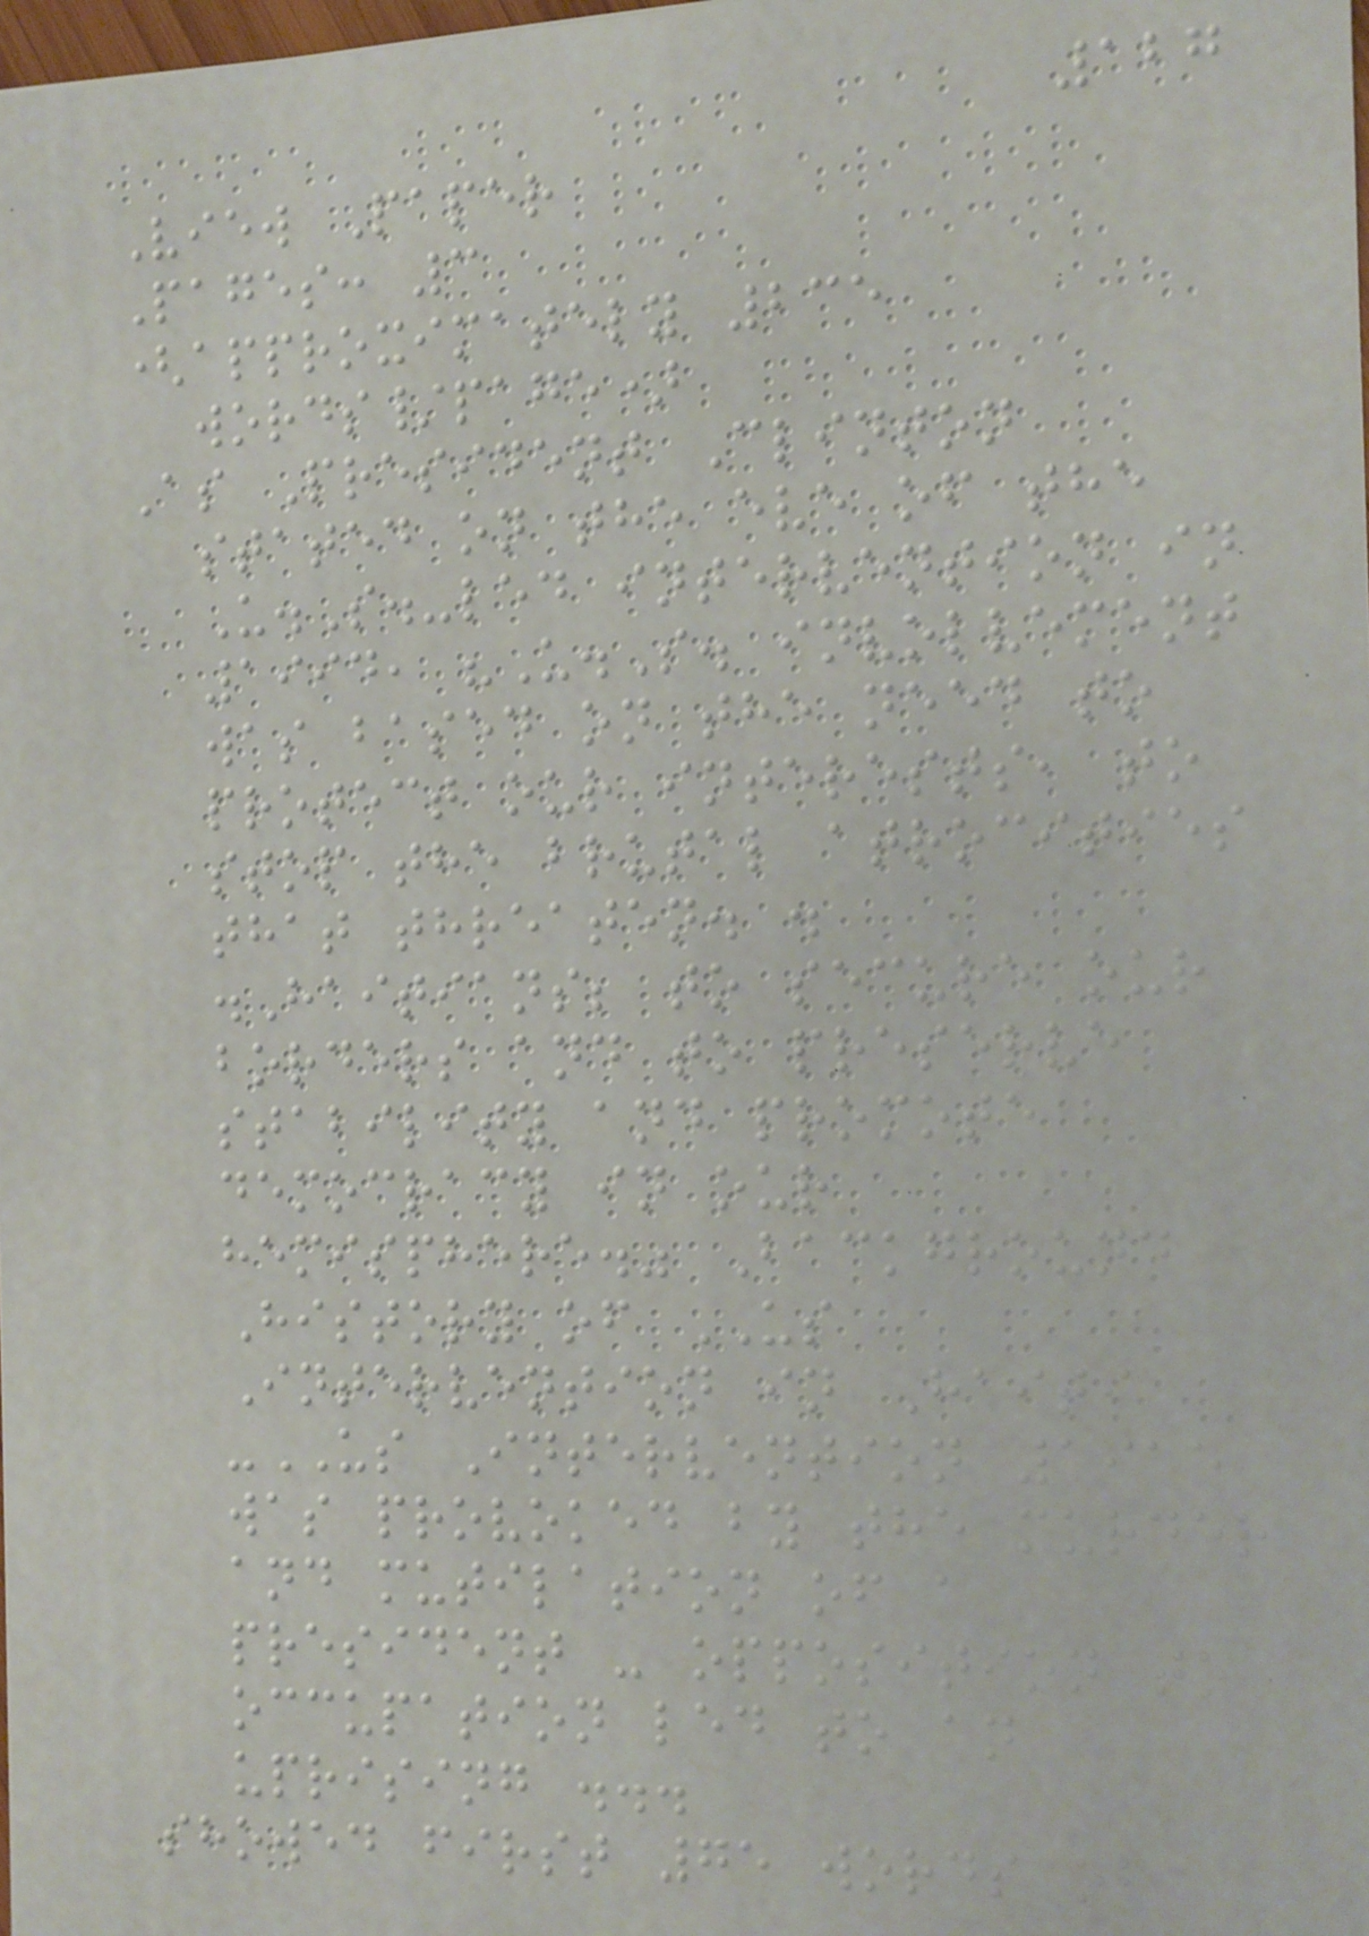127
View Paper
Pages: 3
(approximately 235
words/page)
As President Clinton
stated on the eve of the
U.S.-led intervention in
1994, "U.S. involvement
was based on the need to
protect our interests, to
stop the brutal atrocities
that threaten. .
.Haitians; to secure our
borders and to preserve
stability and promote
democracy in our
hemisphere." Background
History of US
Intervention in Haiti
-US Intervention 1915
was provoked by the murder
and mutilation of a
president - opposition to
occupation led to an
uprising ...
showed first 75 words of
